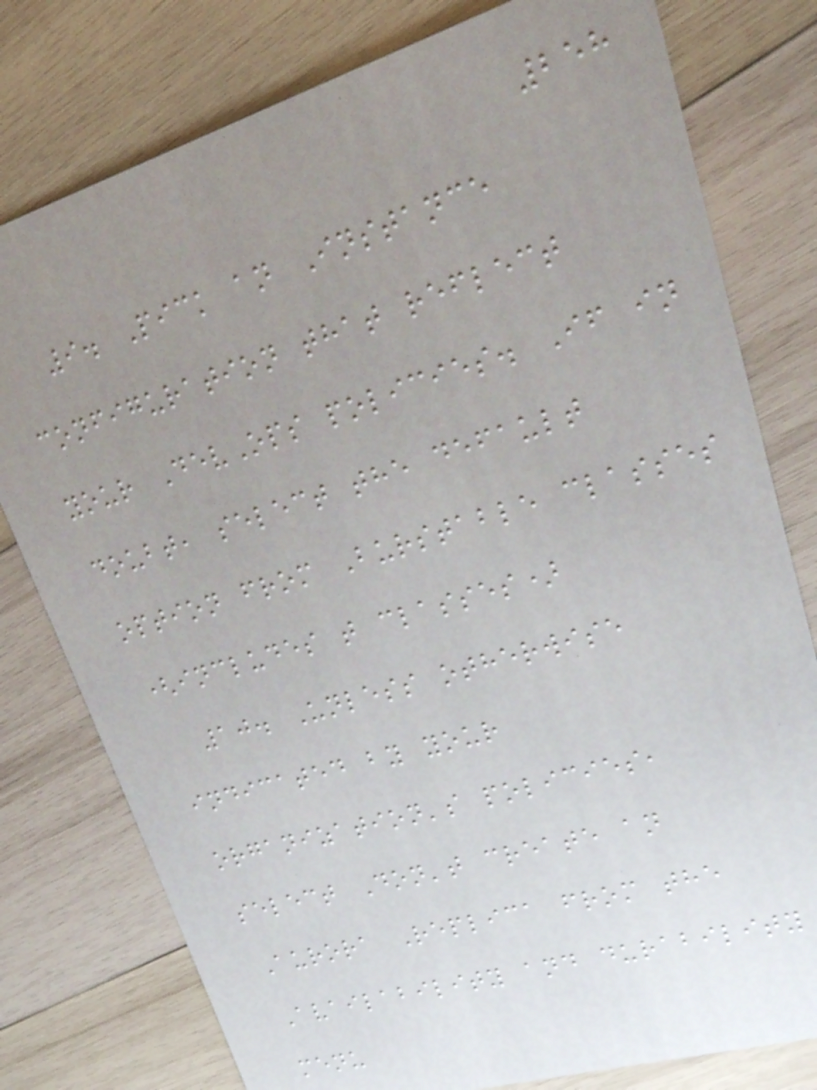258
9. Pick an Instance
configuration that reflect
your DevOps policies. If in
doubt, select the default
option from Burstable classes
(includes t classes)
10. Unless otherwise
indicated by your
organization's policies,
select Don't create an
Aurora Replica from the
Availability and durability
menu
